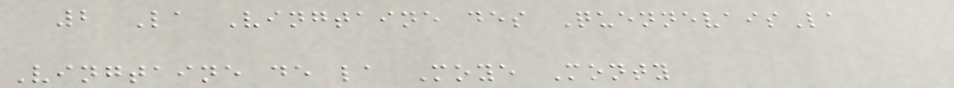2 La Vingtaine des QuennevaisLa
Vingtaine de la Moye Monty
